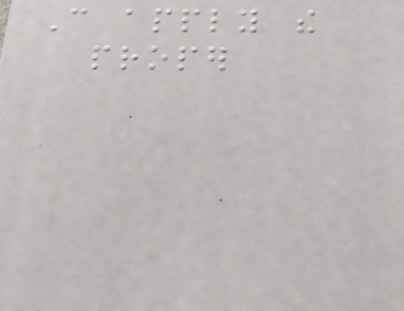Can apply the
proper
